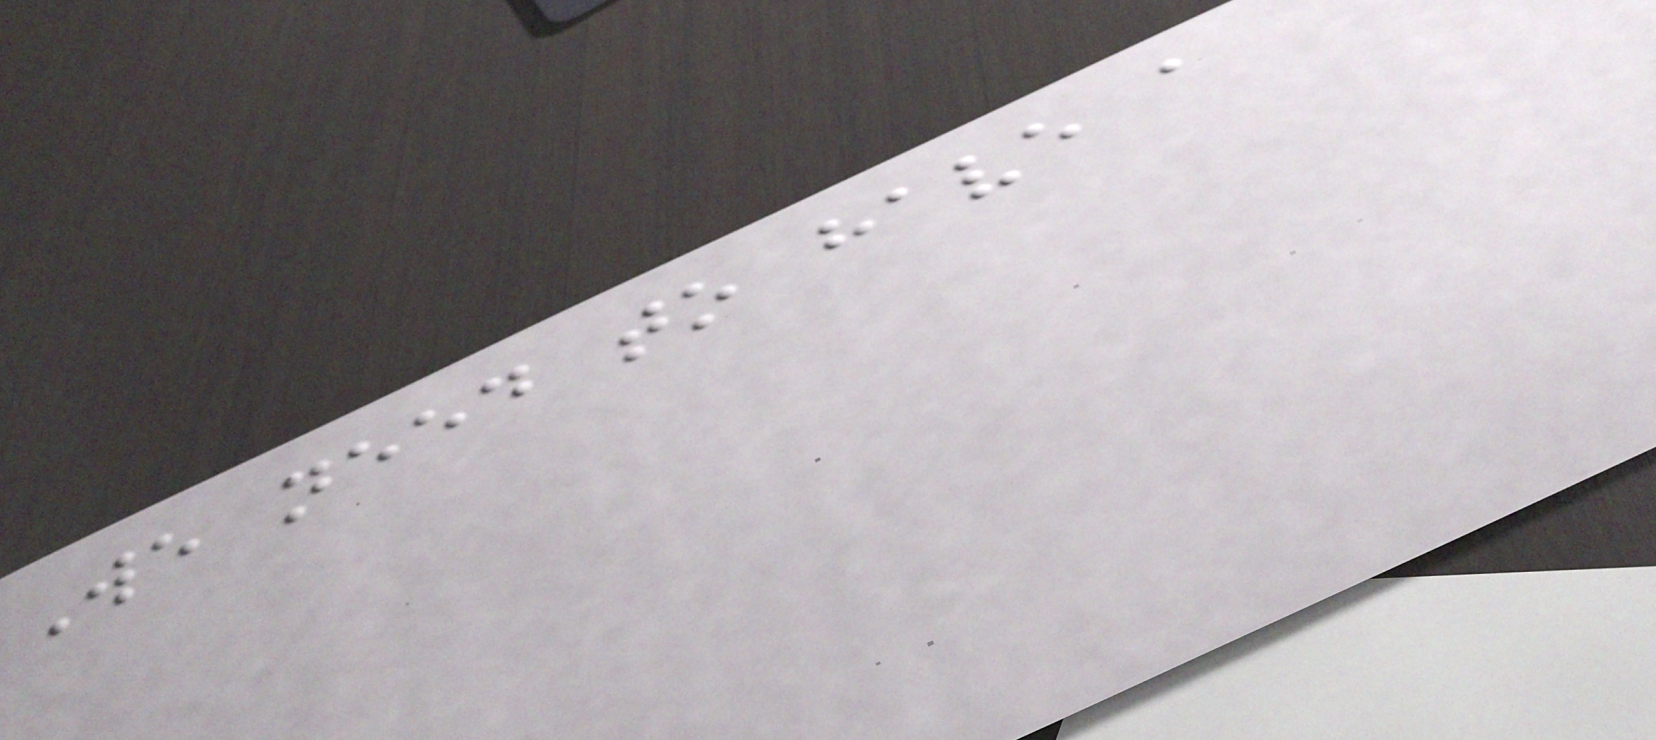We need to have a
